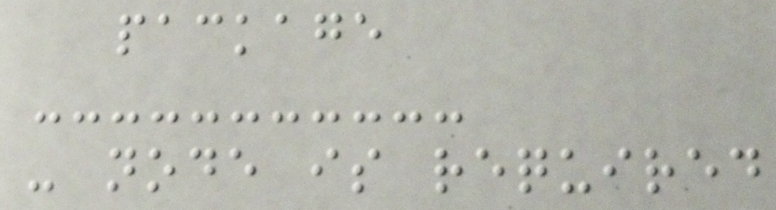package
- node is required
